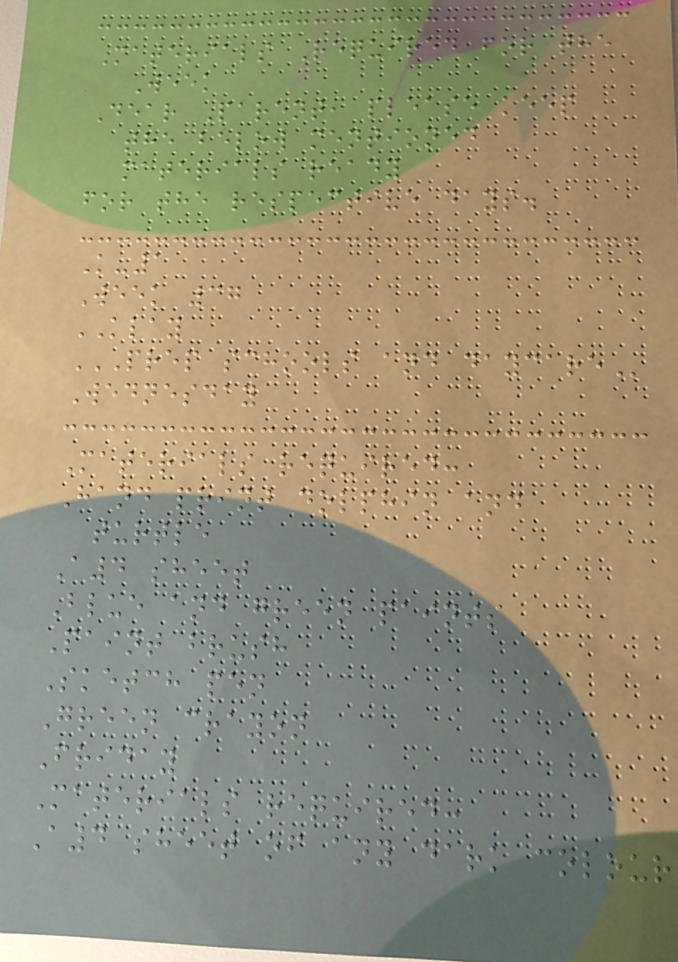Materials Required for the
Week
Dear Parent, please keep
the below mentioned
materials ready
for the respective days.
K-1
Week 37
KLAY
PREP SCHOOLS AND DAYCARE
Wednesday
Materials required:
Hand print dolphin and
turtle
A4 sheet
Blue and green paints
Paint brush
Sketch pen
Green crayon
Friday
Materials required:
A4 sheet of any dark colour
